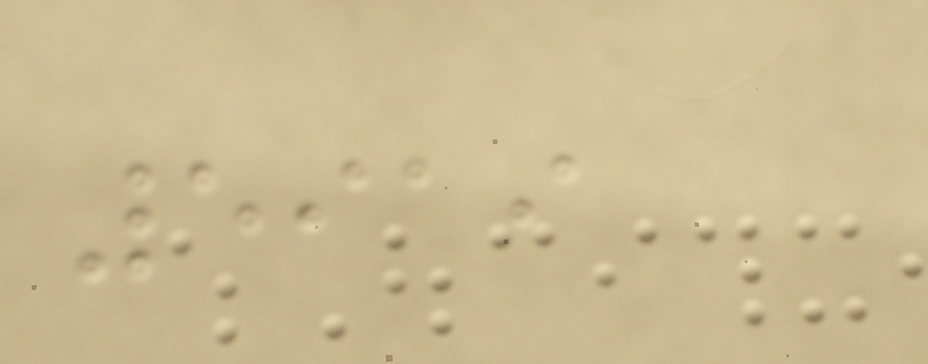5919
